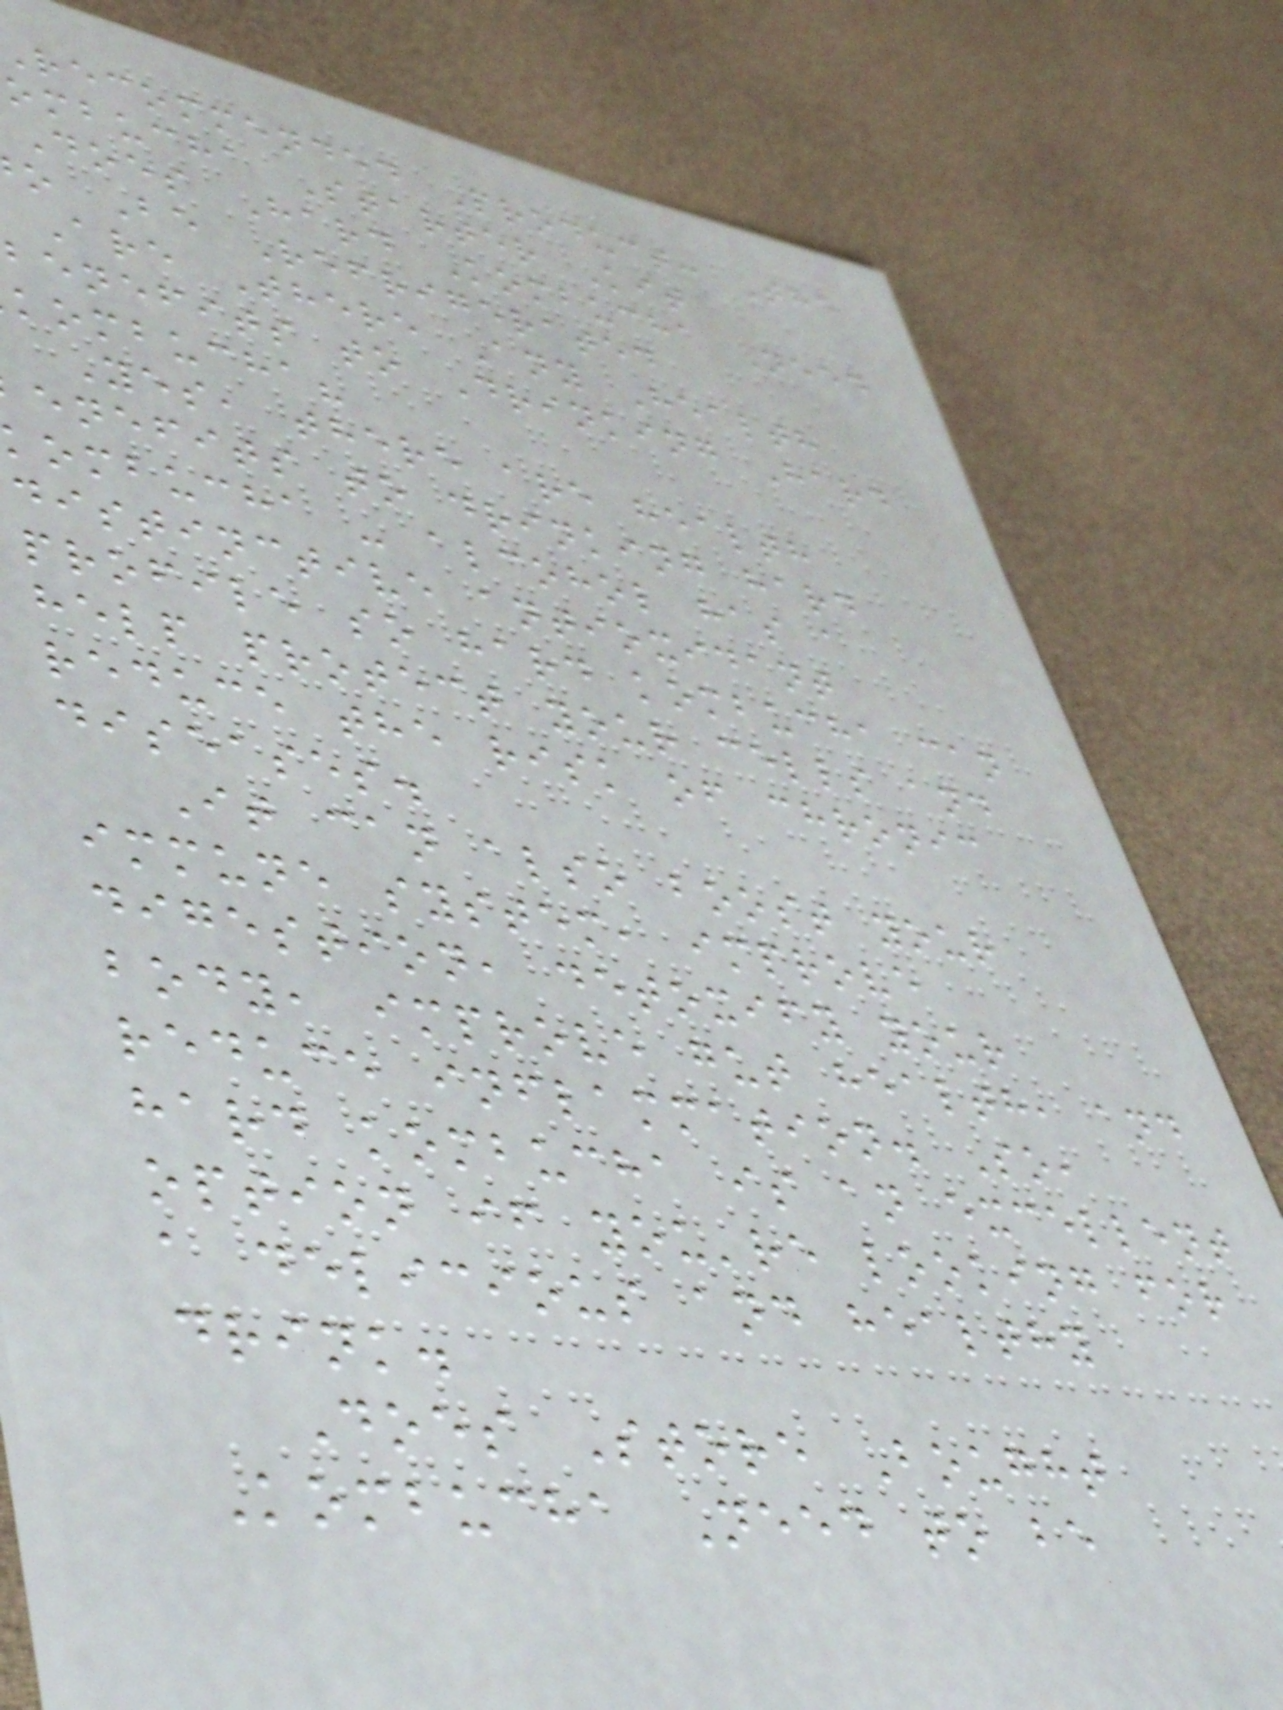recommended Product: The
ombucha Starter Kit
Does Hard Kombucha Need
o Be Refrigerated
Are There Any Health
benefits to Drinking Hard
kombucha?
Yes, there are health
enefits to drinking hard
kombucha - alcohol has a
distinctive antioxidant
profile so hard kombucha can
help protect your cells and
reduce the risk of chronic
diseases.
It can also boost your
immune system, improve
digestion, detoxify your
body, improve gut health, and
reduce inflammation. So,
hard kombucha is an excellent
option if you're looking for
a delicious and healthy
drink.
Does Store Bought
Kombucha Need to be
